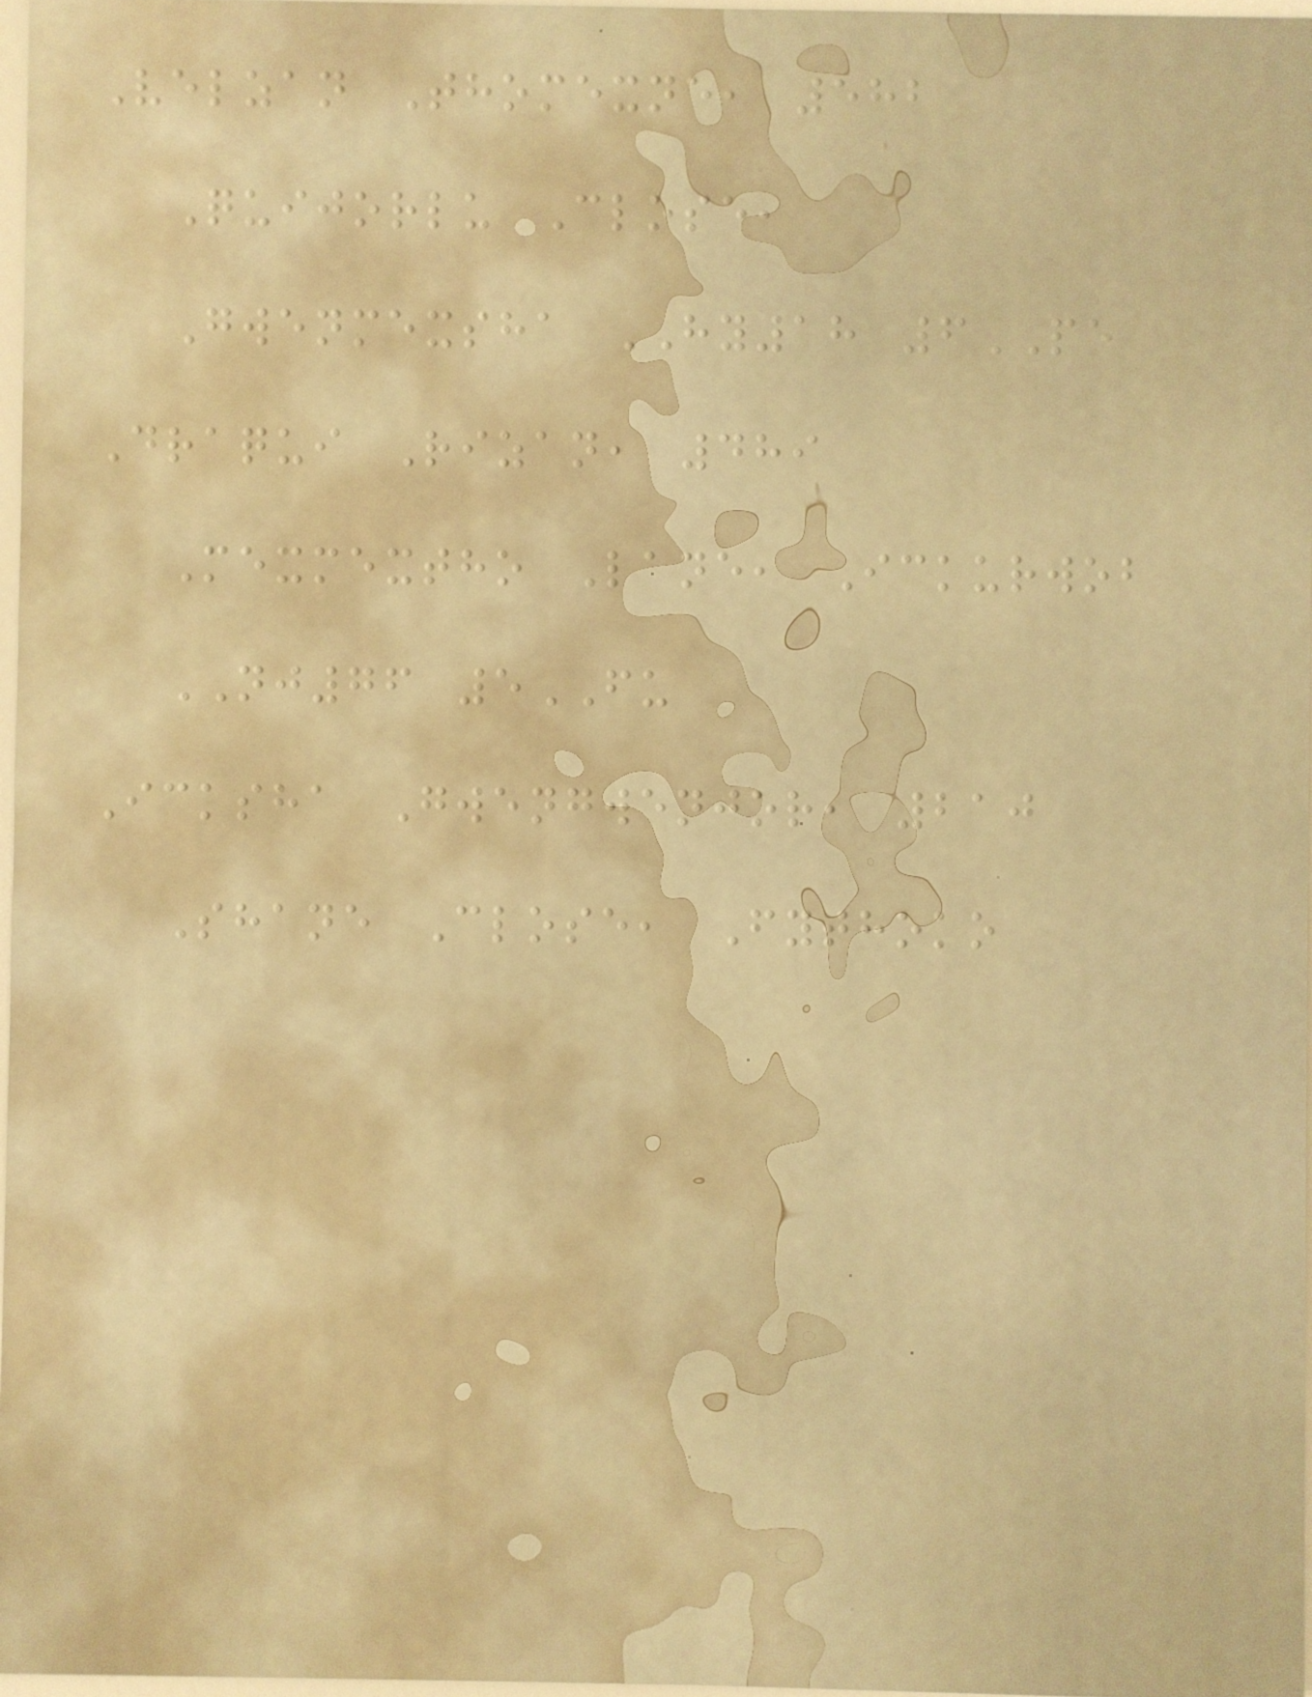Velzan Thomexne, 582
Quijorlu Close,
Gwenmexsha HY18 6PE
Draqui Rizan, 489
Mexmextho Lane, Ickurwob
NJ76 5FU
Icksha Gwengwenjor, 210
Shane Close, Fythoko
